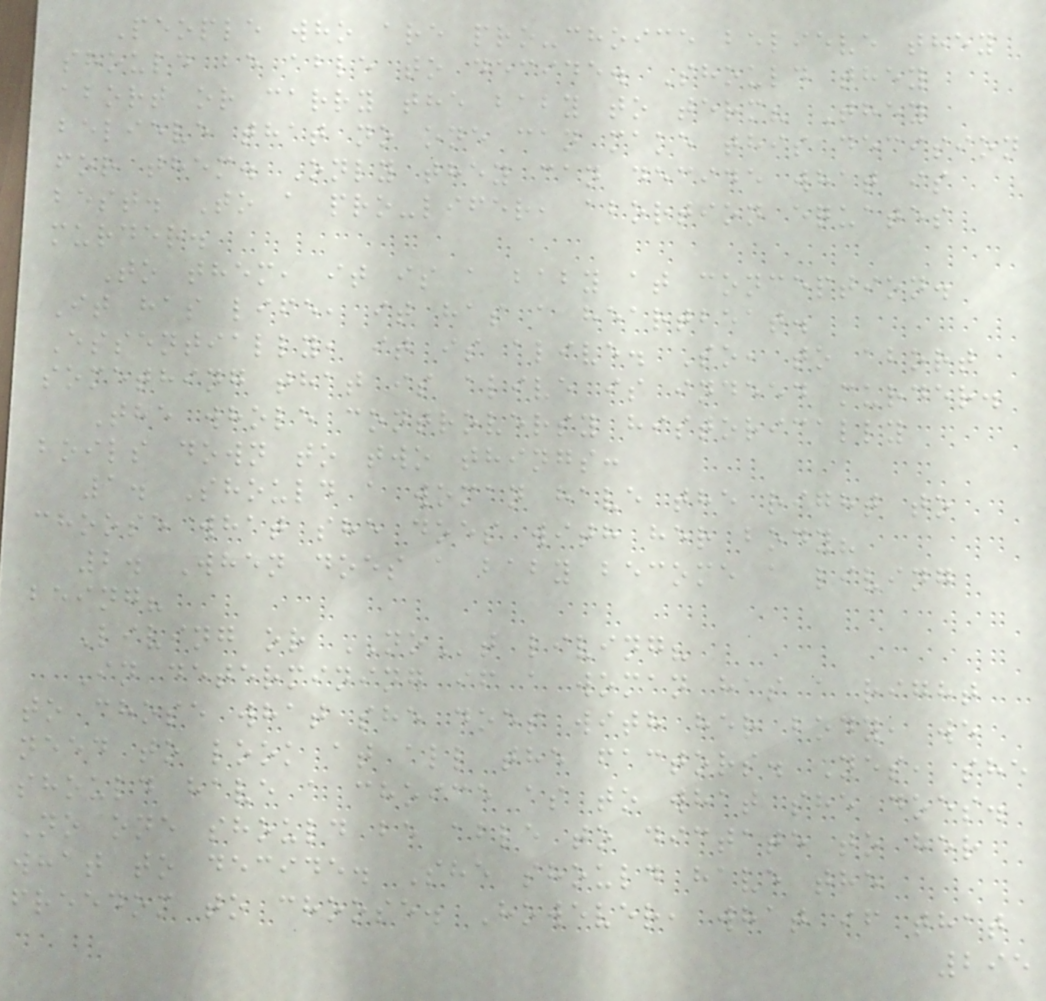People who are pro-choice believe they
should be able to decide. Should they
abort or carry the baby to term? They
believe that no one can make this decision
for them. Only they can decide what is
best. To a pro-lifer, abortion equates
murder.
To them, it is a baby at conception.
It has life, it has a heartbeat.
Essentially, it is alive. So, to abort
something that is alive is indeed murder.
The whole controversy historically
boils down to two things:
1. Should a woman have the right to
choose what she does with her body?
2. When does a baby become a living
being?
Living or NOt living?
In determining if a woman has a right
to chose what she does with her body, we
need to look at all the factors. Yes, she
should have a choice as to what she does.
No one should be able to dictate to her
what to decide. She should have the
freedom to choose. However, what if that
295
